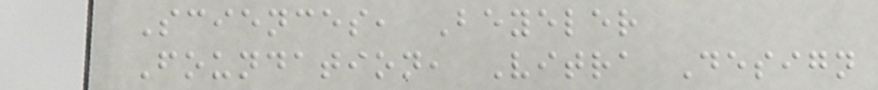Sciences, Beyeler
Foundation, Vitra Design
